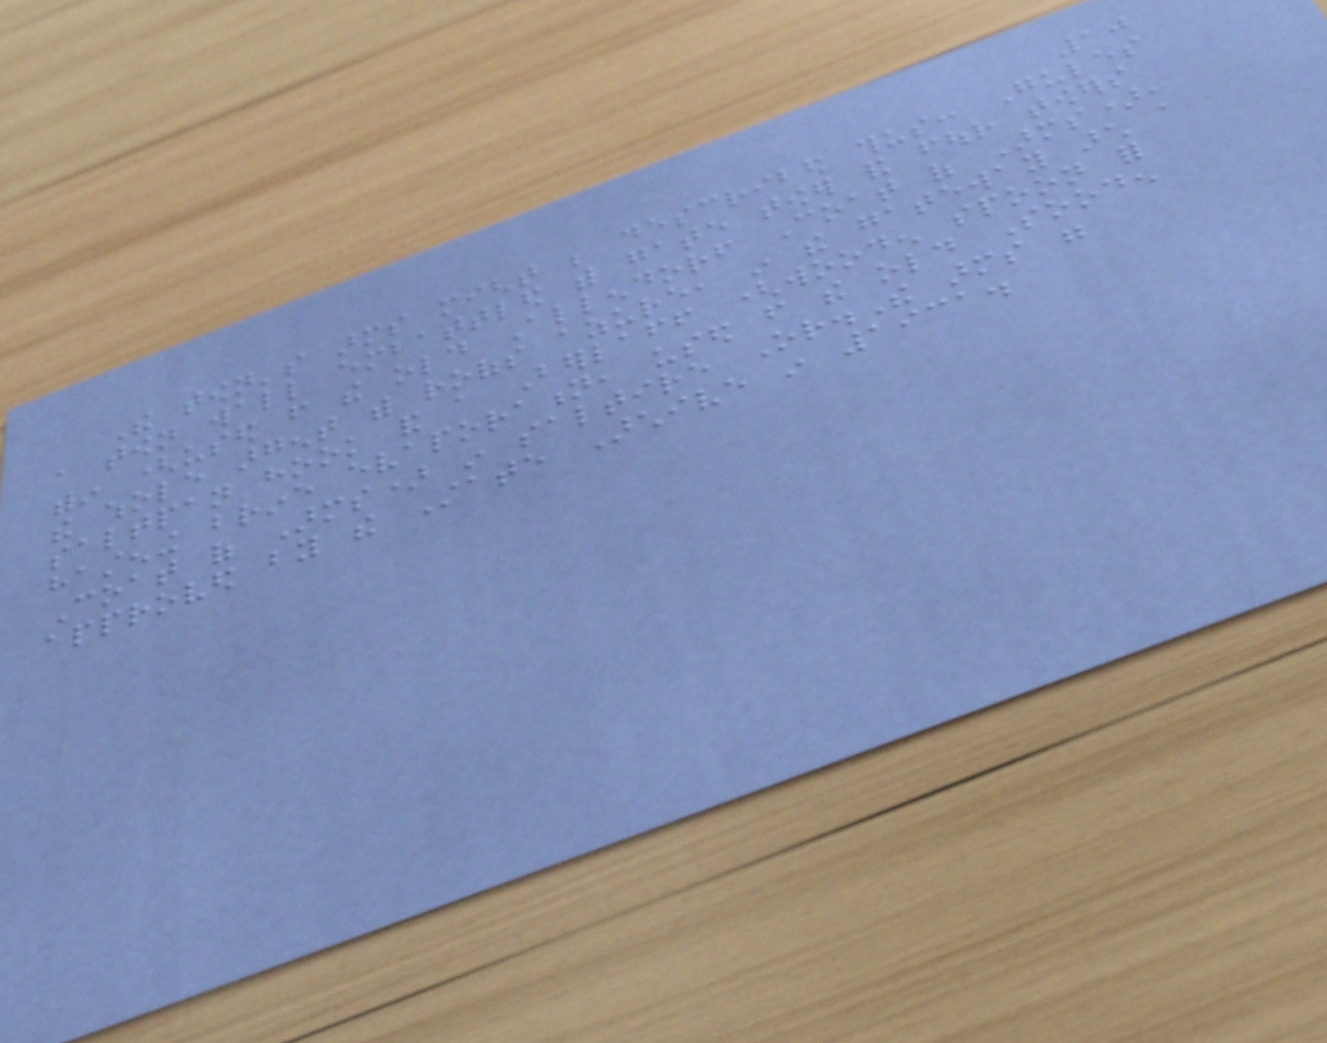10
The town's arms might be described thus: Gules
a town wall embattled with gate tower and four towers
within (used from the old Allendorf Coat of Arms),
the whole argent with roofs azure, in the gateway arch a
saltpan hook and a Berlaff (wooden spoon for
hastening brine evaporation, used from the old Sooden
Coat of Arms) in saltire Or.The arms were
approved by the State Archive in 1931.
